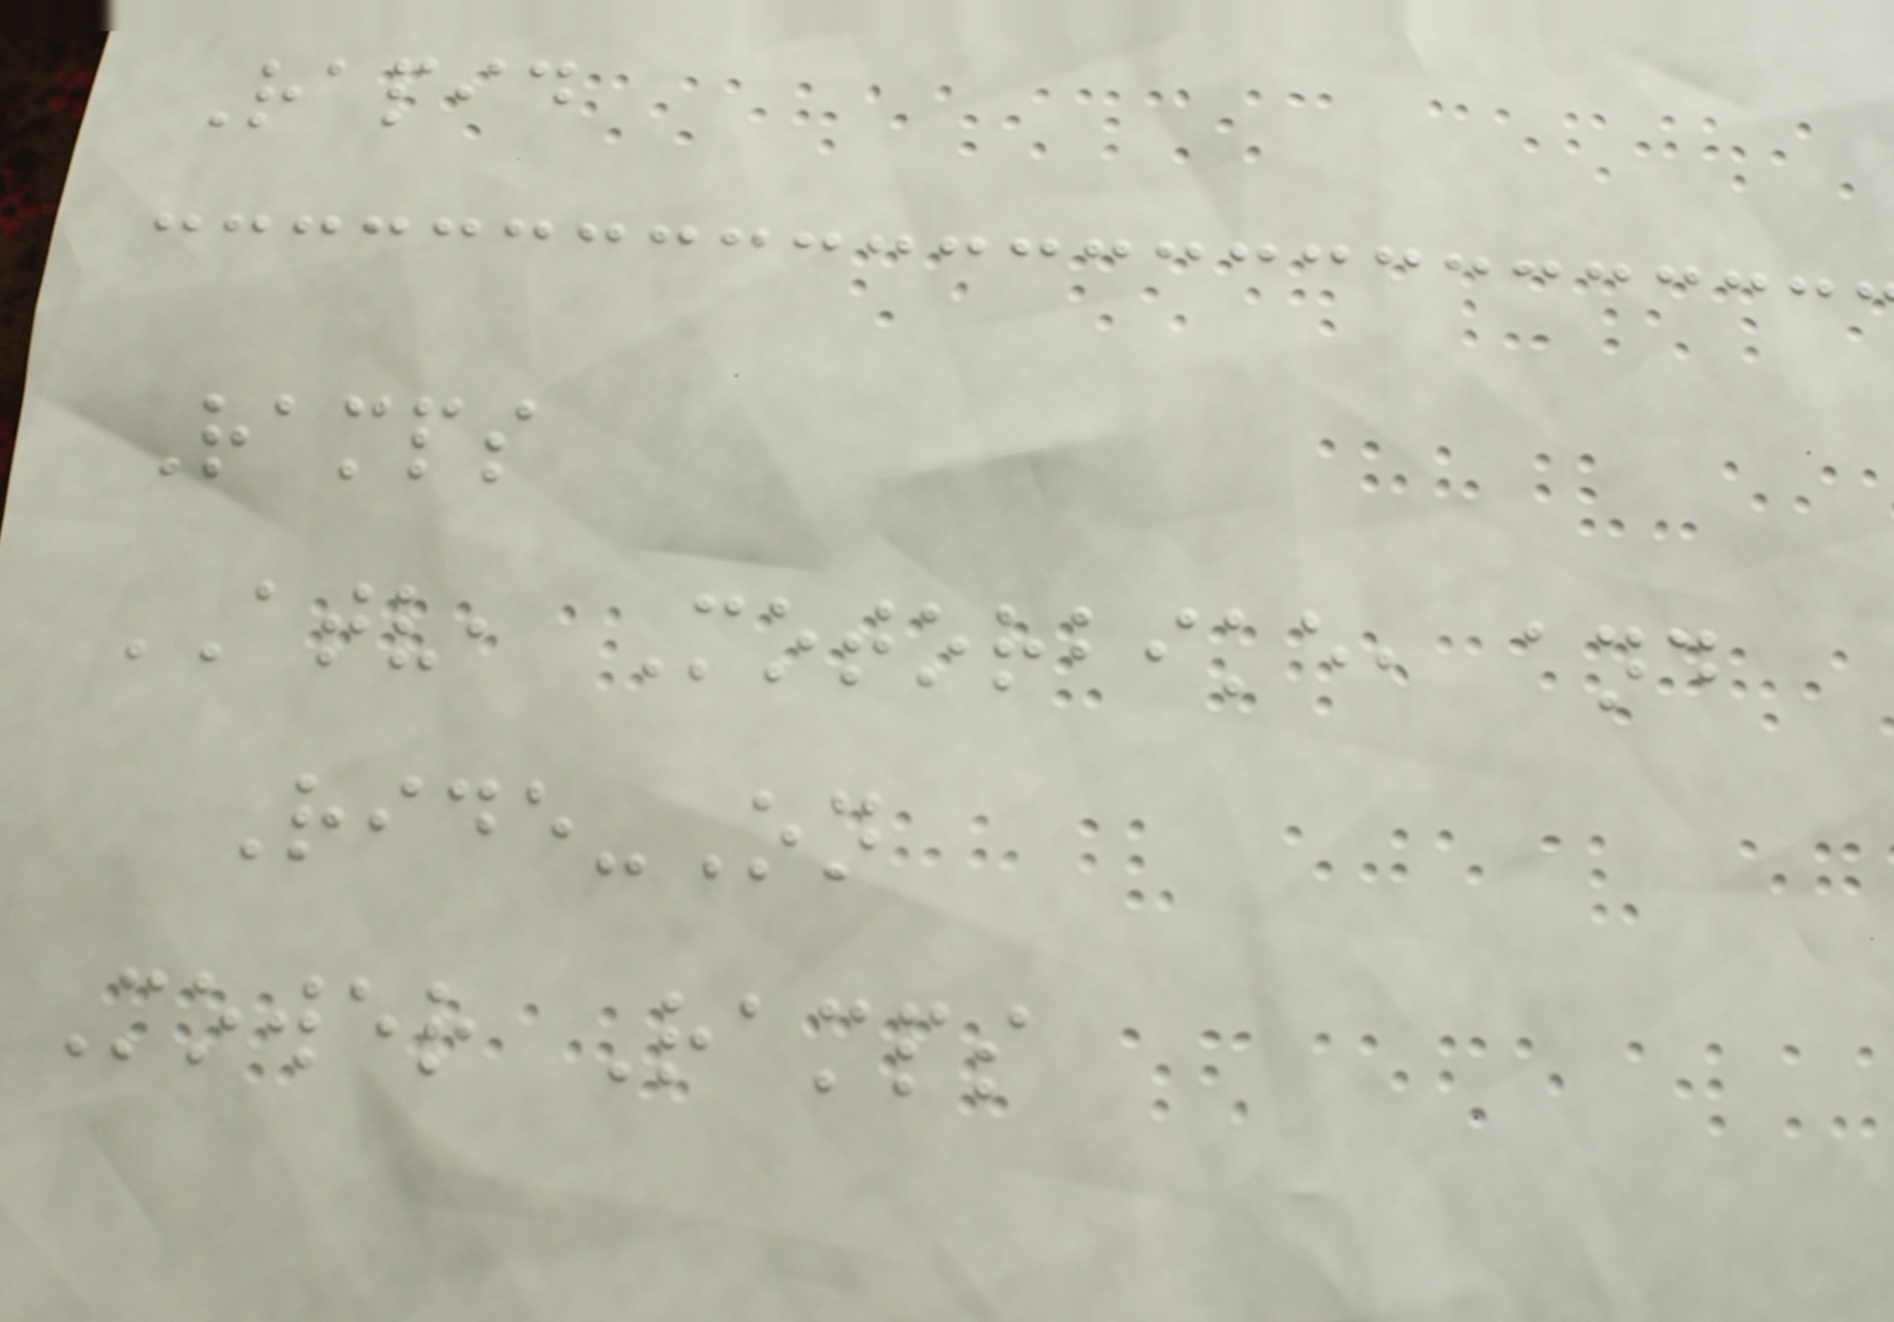Rapid
Ramps
ATV, Motorbike, and
Ride-On
Mower Ramps
